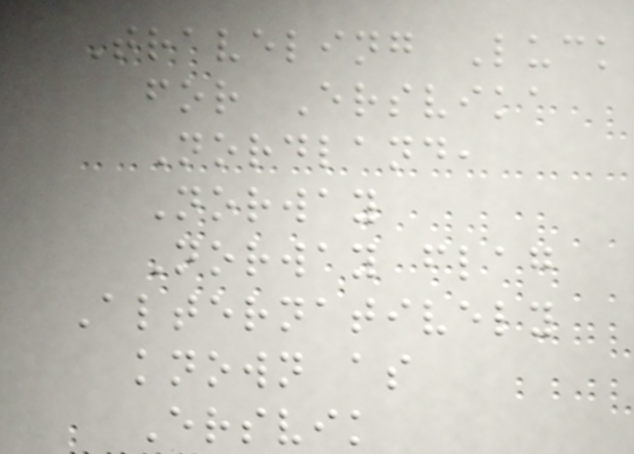Traveling Luck
for Ersvika
Nordland,
Norway
Norway flag
Alternatively
known as
Ersvik
